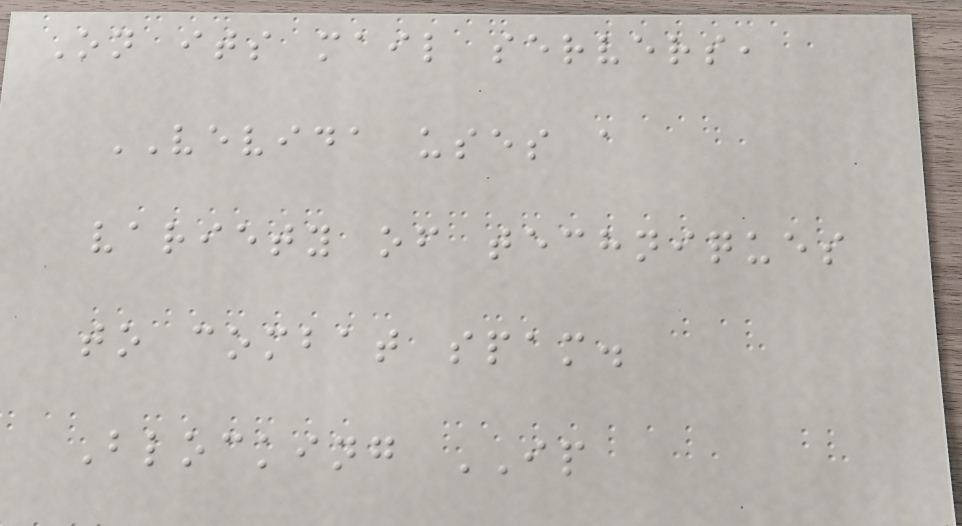On its mail servers,
VEVIDA uses a
variety of techniques
to combat spam.
Blocking IP
